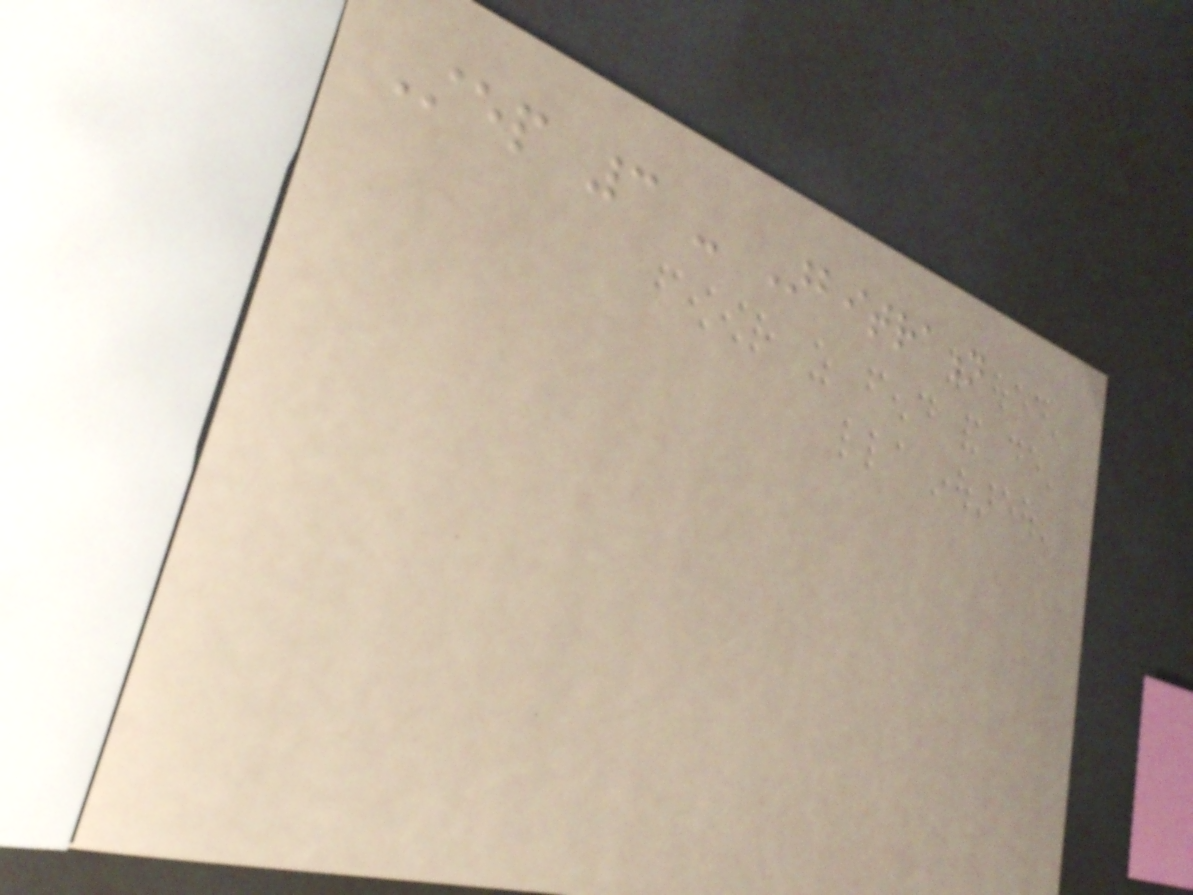Step 3 - Arbitration
